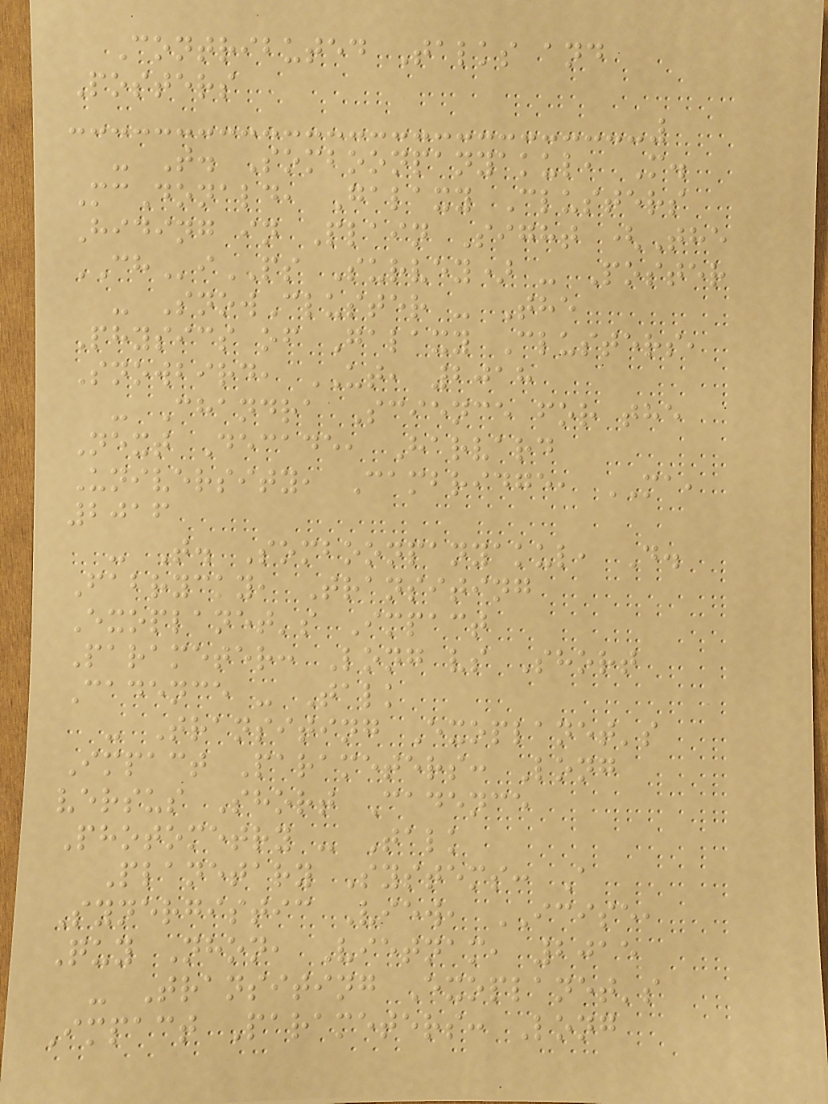Contributed Talks and
Posters
- T. Somboonpanyakul, M.
McDonald, Galaxy Clusters
Hiding in Plain Sight (The
CHiPS Survey) - Poster
- SnowCluster - The
Physics of Galaxy Clusters,
Snowbird, UT, 2018
- Chandra Science for the
Next Decade, Harvard
University, Cambridge, MA,
2016
- T. Somboonpanyakul, D.
Fabrycky, Transiting
Exoplanet's Impact
Parameter: Long vs Short
Cadence - Talk
- Transiting Exoplanet's
Impact Parameters: Long
versus Short Cadence
Photometry - Talk
Planetary Systems: A
Synergistic View, ICISE,
Quy Nhon, Vietnam, 2015
- Transiting Exoplanet's
Impact Parameters: Long
